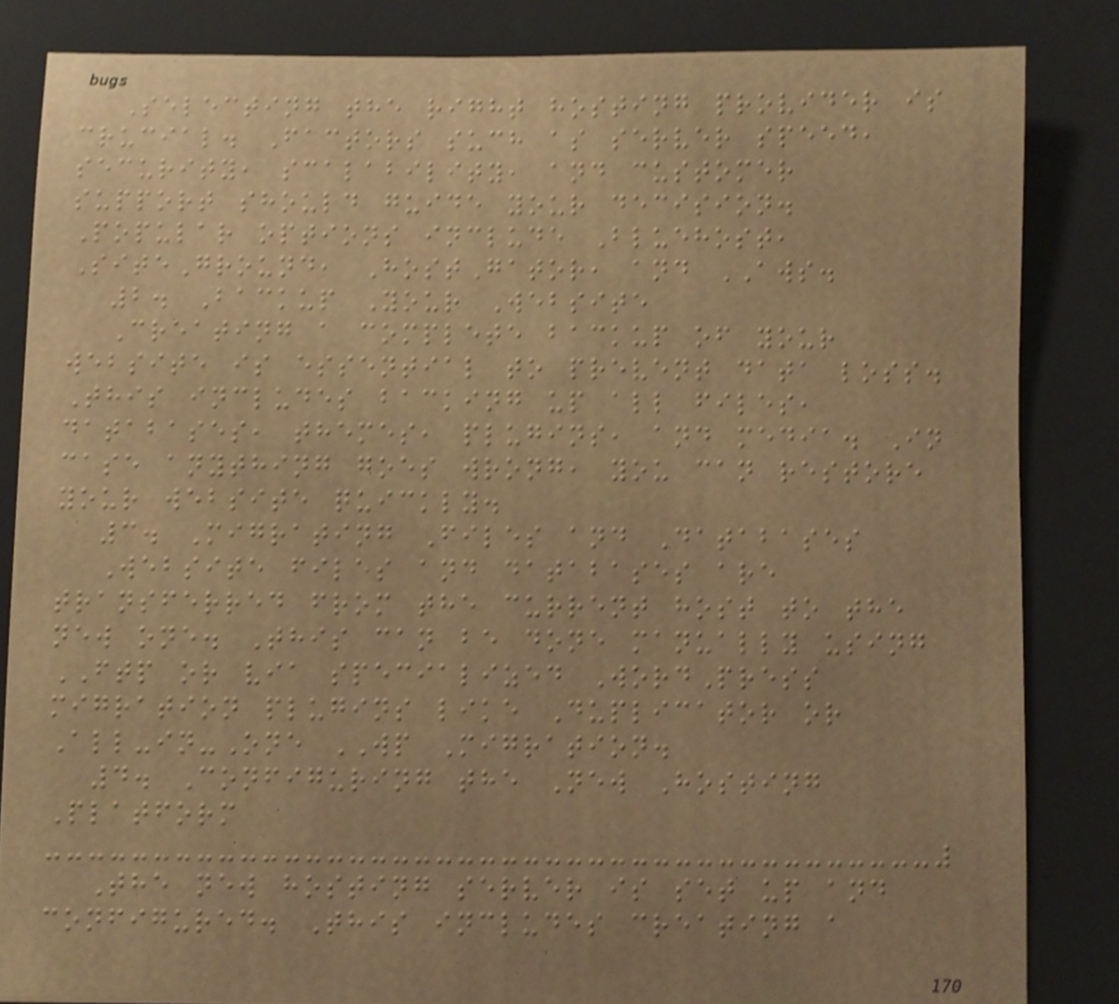Selecting the right hosting provider is
crucial. Factors such as server speed,
security, scalability, and customer
support should guide your decision.
Popular options include Bluehost,
SiteGround, HostGator, and AWS.
2. Backup Your Website
Creating a complete backup of your
website is essential to prevent data loss.
This includes backing up all files,
databases, themes, plugins, and media. In
case anything goes wrong, you can restore
your website quickly.
3. Migrating Files and Databases
Website files and databases are
transferred from the current host to the
new one. This can be done manually using
FTP or via specialized WordPress
migration plugins like Duplicator or
All-in-One WP Migration.
4. Configuring the New Hosting
Platform
The new hosting server is set up and
configured. This includes creating a
